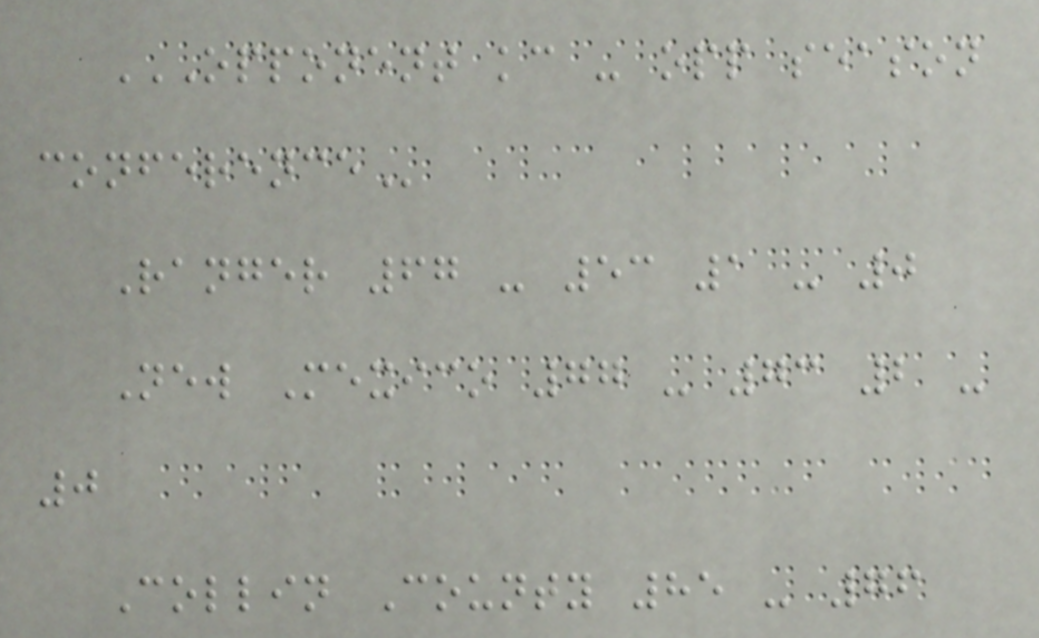OPPONENT KC - OPP SEASON
CONFERENCE
Ranger 67 - 53 1 - 0
New Mexico 77 - 73 2 -
0
Collin County 85 - 76
